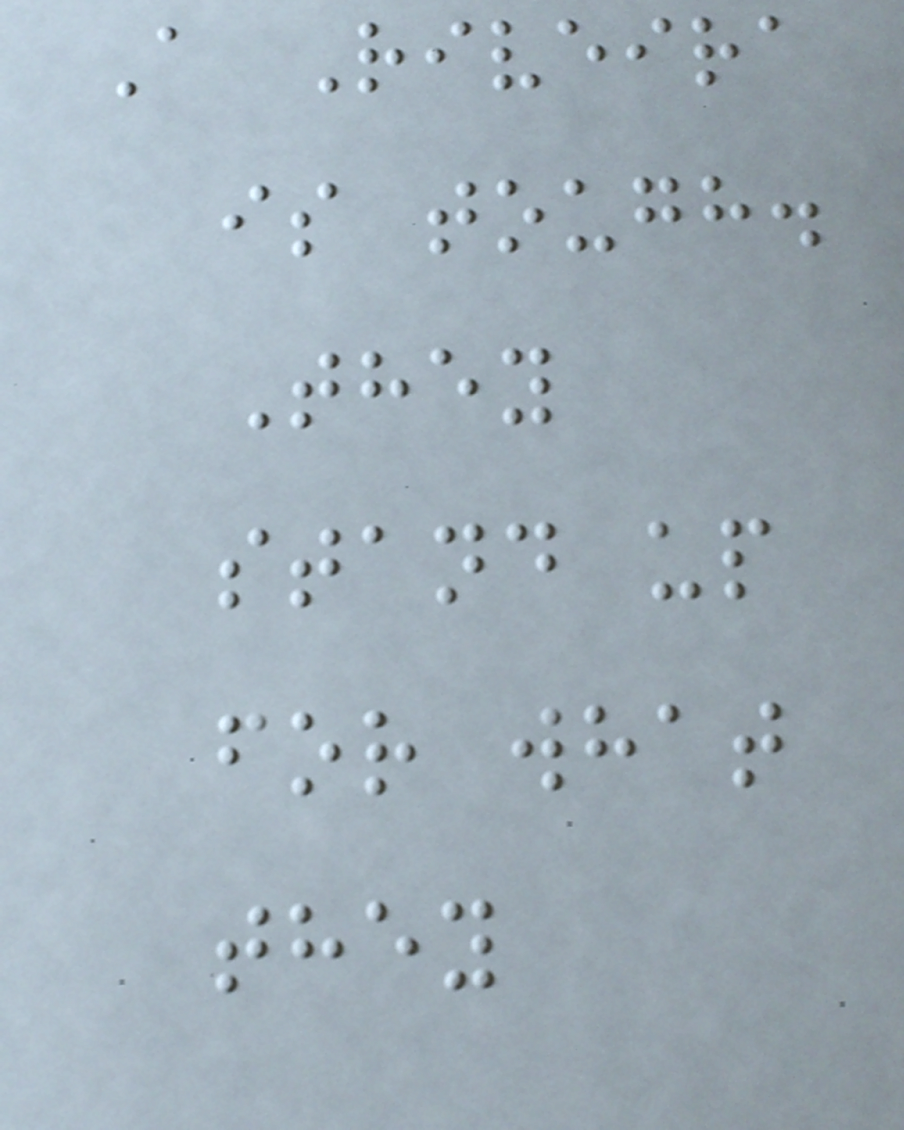A Riveira
is tough.
They
stand up
for what
they
